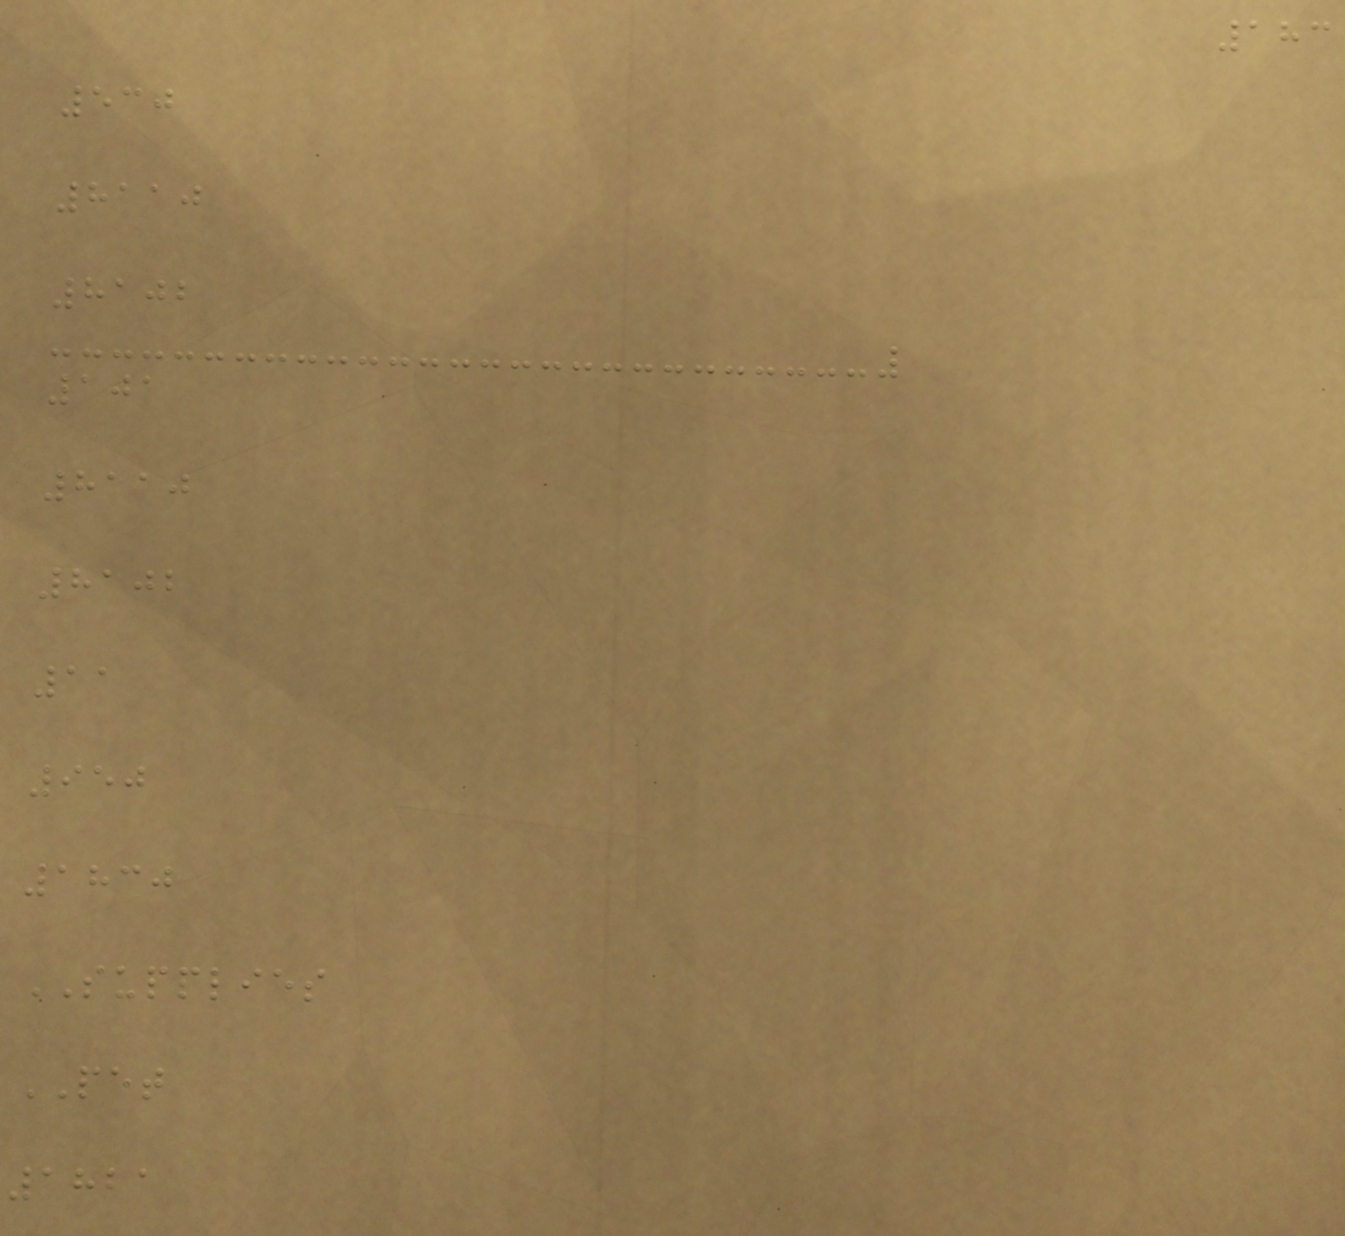183
530
8110
8102
101
8110
8102
11
950
1830
SUPPLIES
PET
1821
